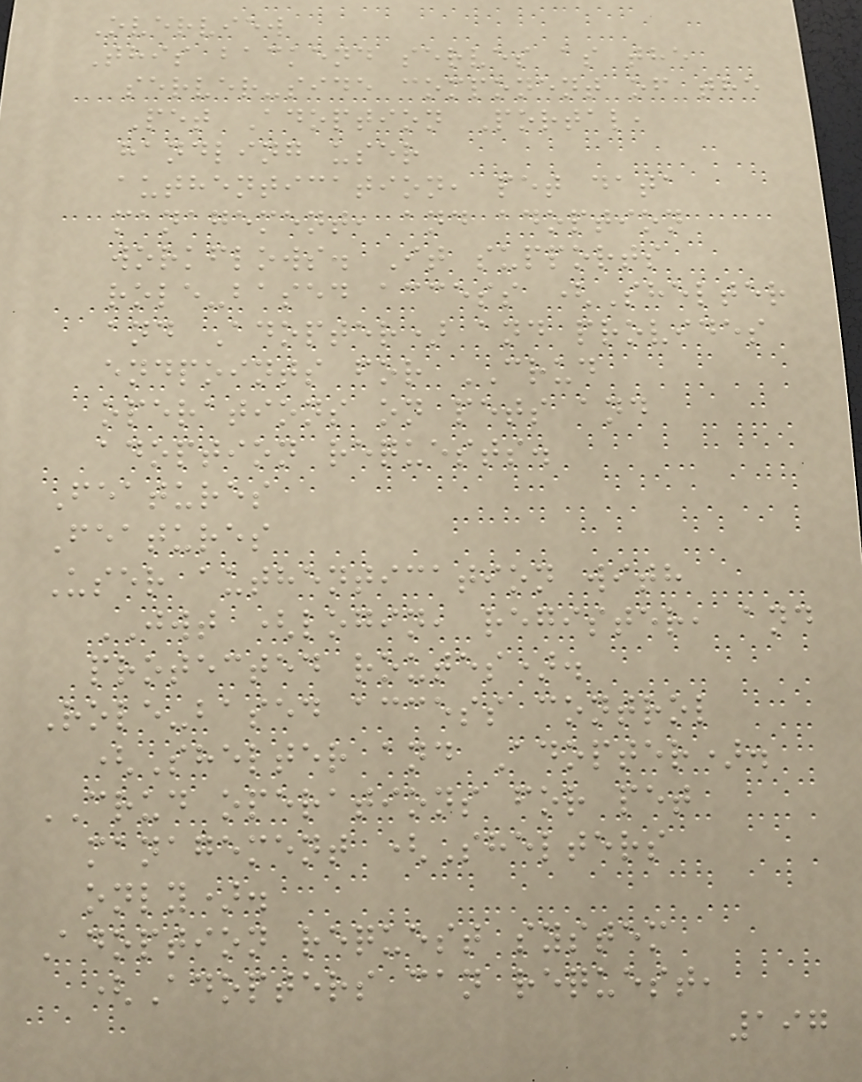Overview
This backend serves as the
server-side component of the
Pet Adoption Portal,
handling user
authentication, pet data
management, and adoption
workflows. It supports
role-based access (Shelter
and Adopter) and provides
endpoints for CRUD
operations on pets and
adoption requests.
Features
Features
User authentication with
JWT (login, register, and
protected routes).
Role-based access control
(Shelter and Adopter).
CRUD operations for pet
management (Shelters
only).
Adoption request system
(Adopters can request,
197
